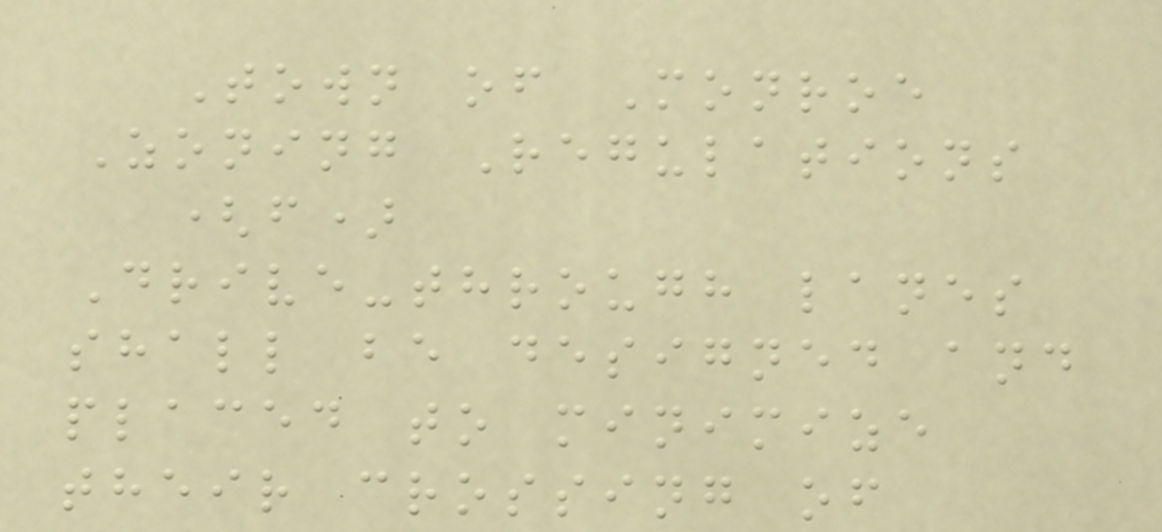Town of Monroe
Zoning Regulations
(f)
Drive-through lanes
shall be designed and
placed to minimize
their crossing of
